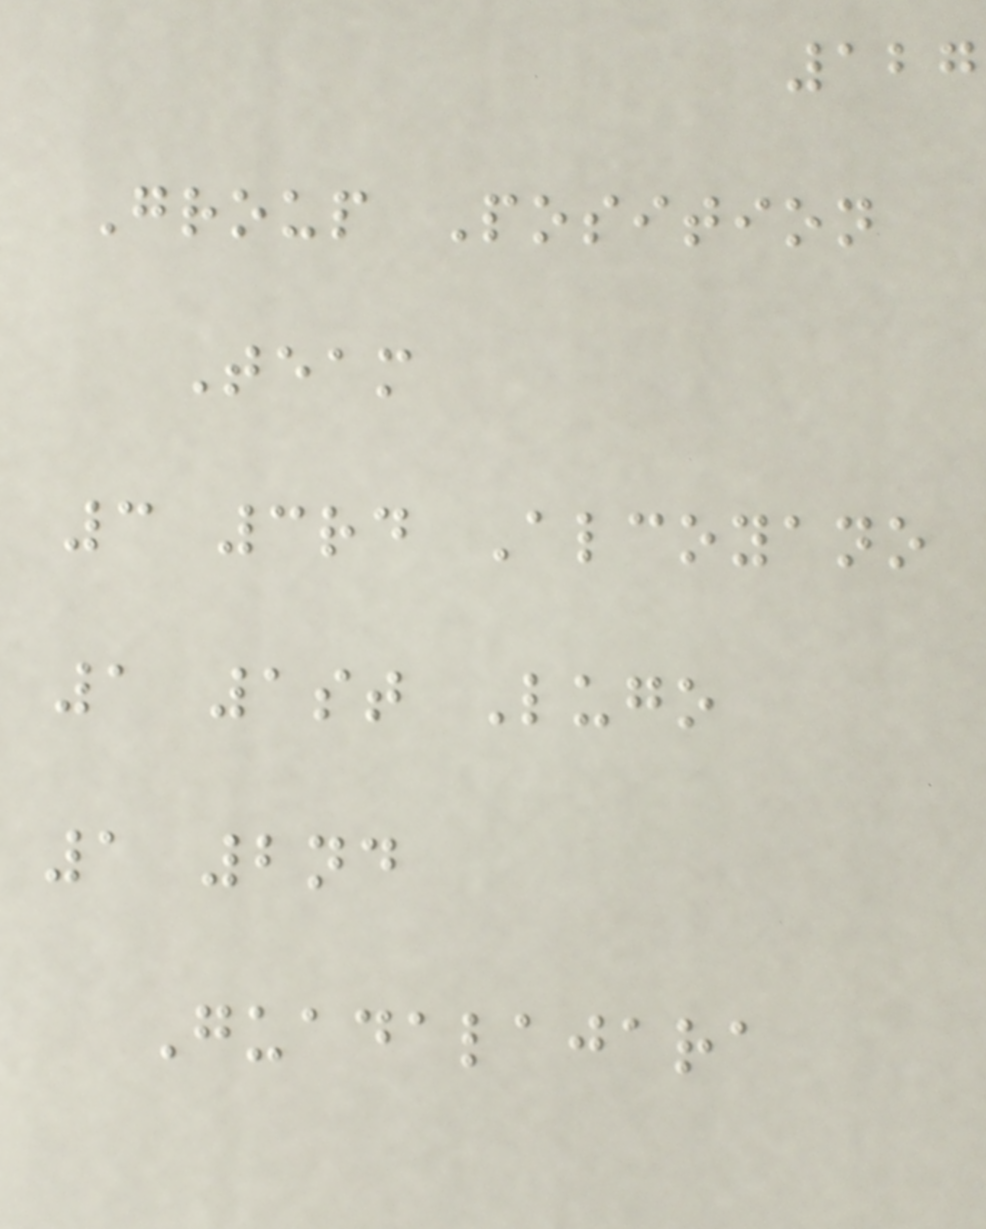127
Group Position
Team
3 3rd Alcoyano
1 1st Lugo
1 2nd
Guadalajara
